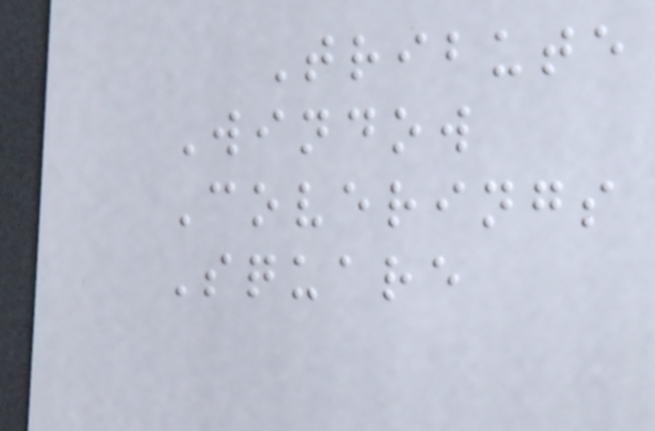Tribute
Window
Coverings
Square
